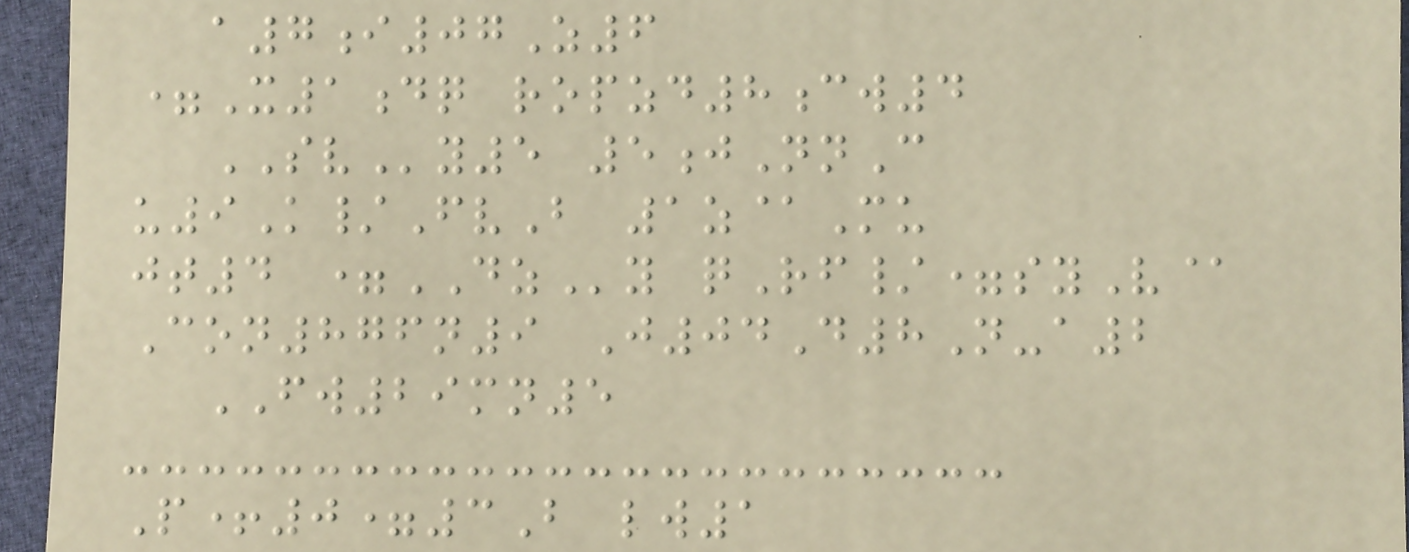a7i07Z6
=X1dq ropzd8cw4
SVy5 5jNnC
u9K/FvB 1z@Mu
jt4 =DZy qRf/=syV@
Con876n9 J04D8N-a2
FW29mn5
P+0=3B lw1
